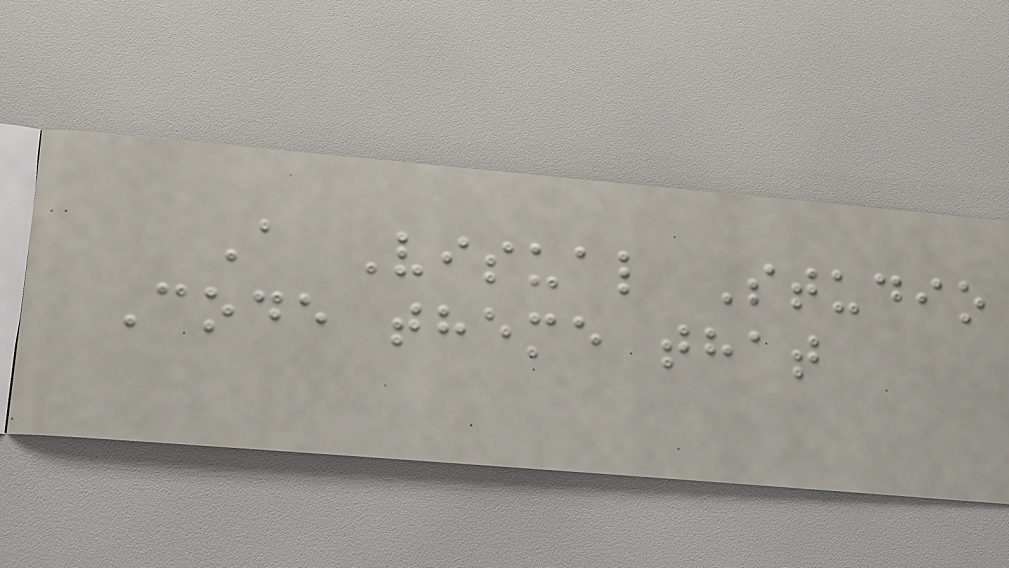A Visual Studio
Code theme that
